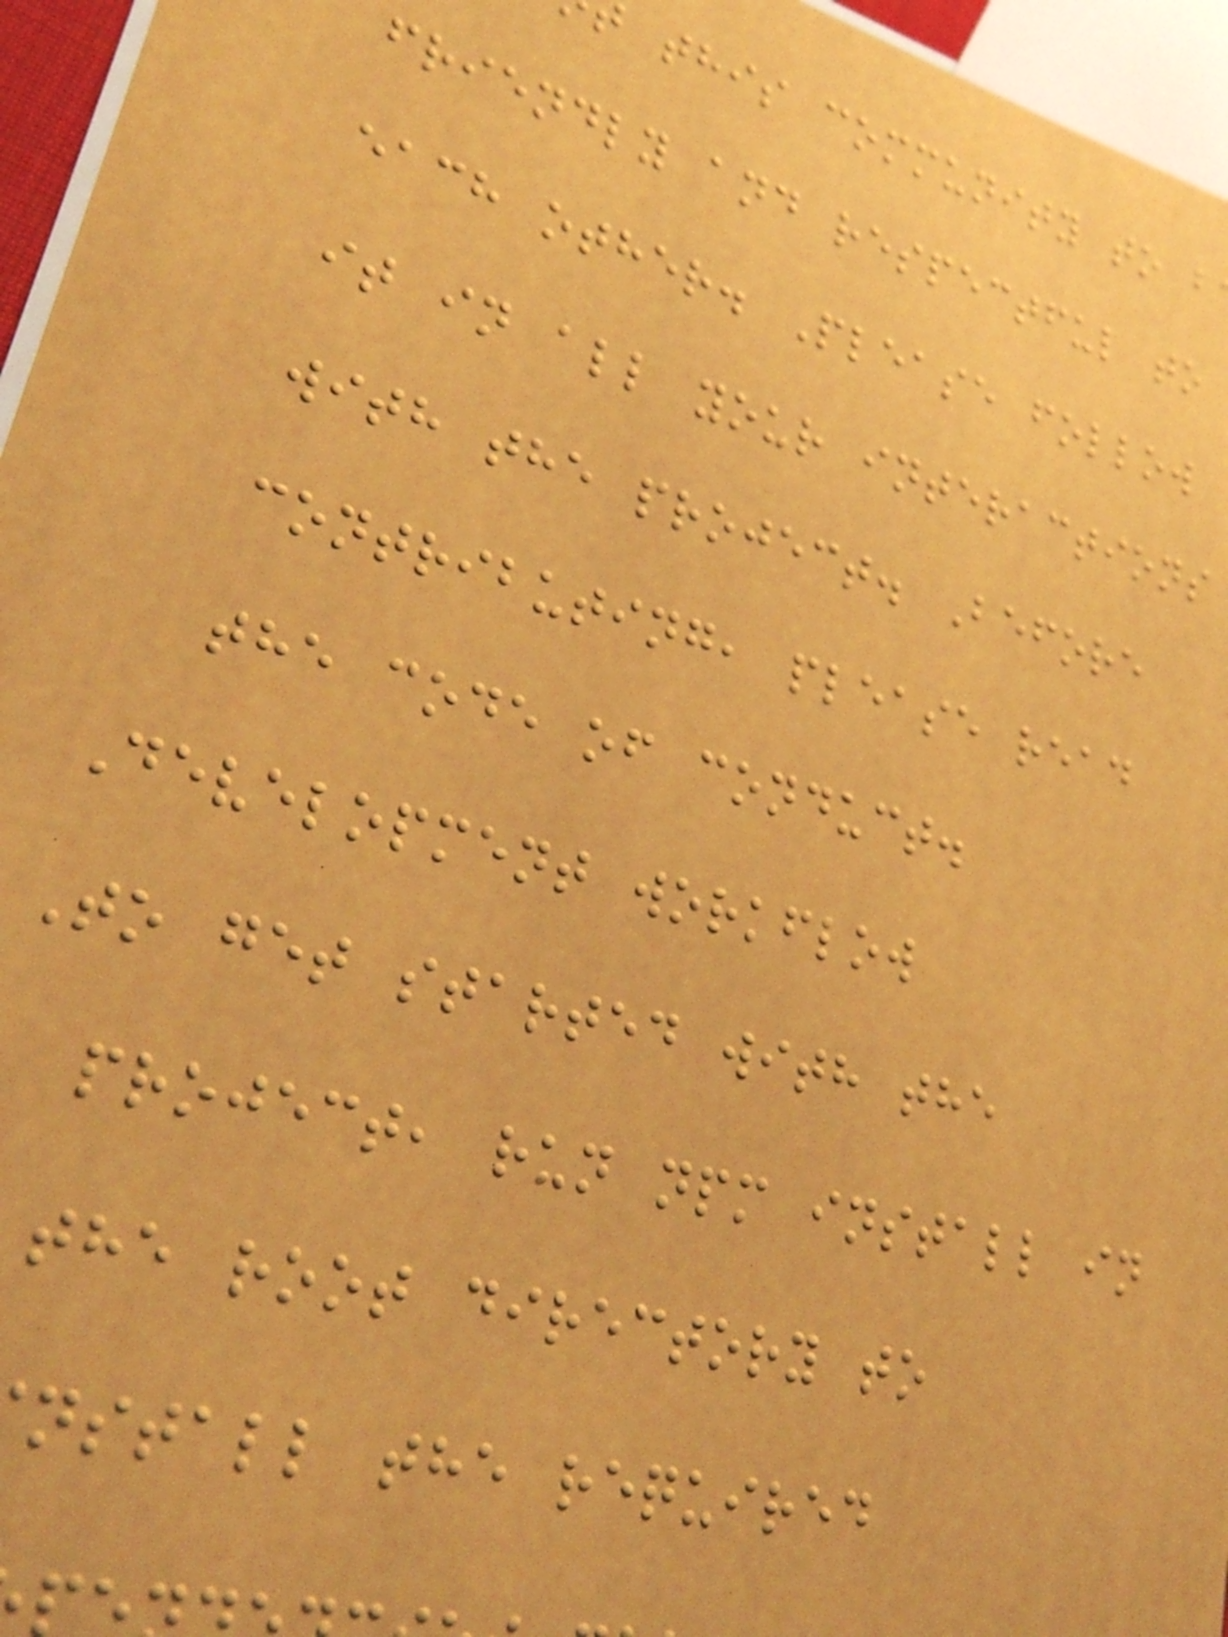this community to b
friendly and respectful to
each other. Please follow
it in all your interactions
with the project. Before
contributing, please read
the code of conduct.
Development workflow
To get started with the
project, run npm install in
the root directory to
nstall the required
